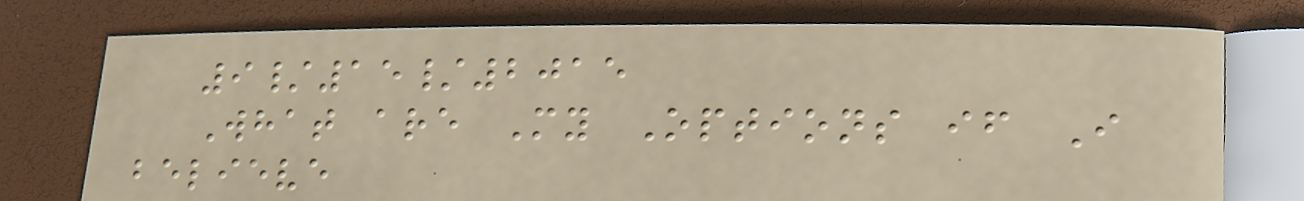9/15/2015
What are My Options if I
believe
